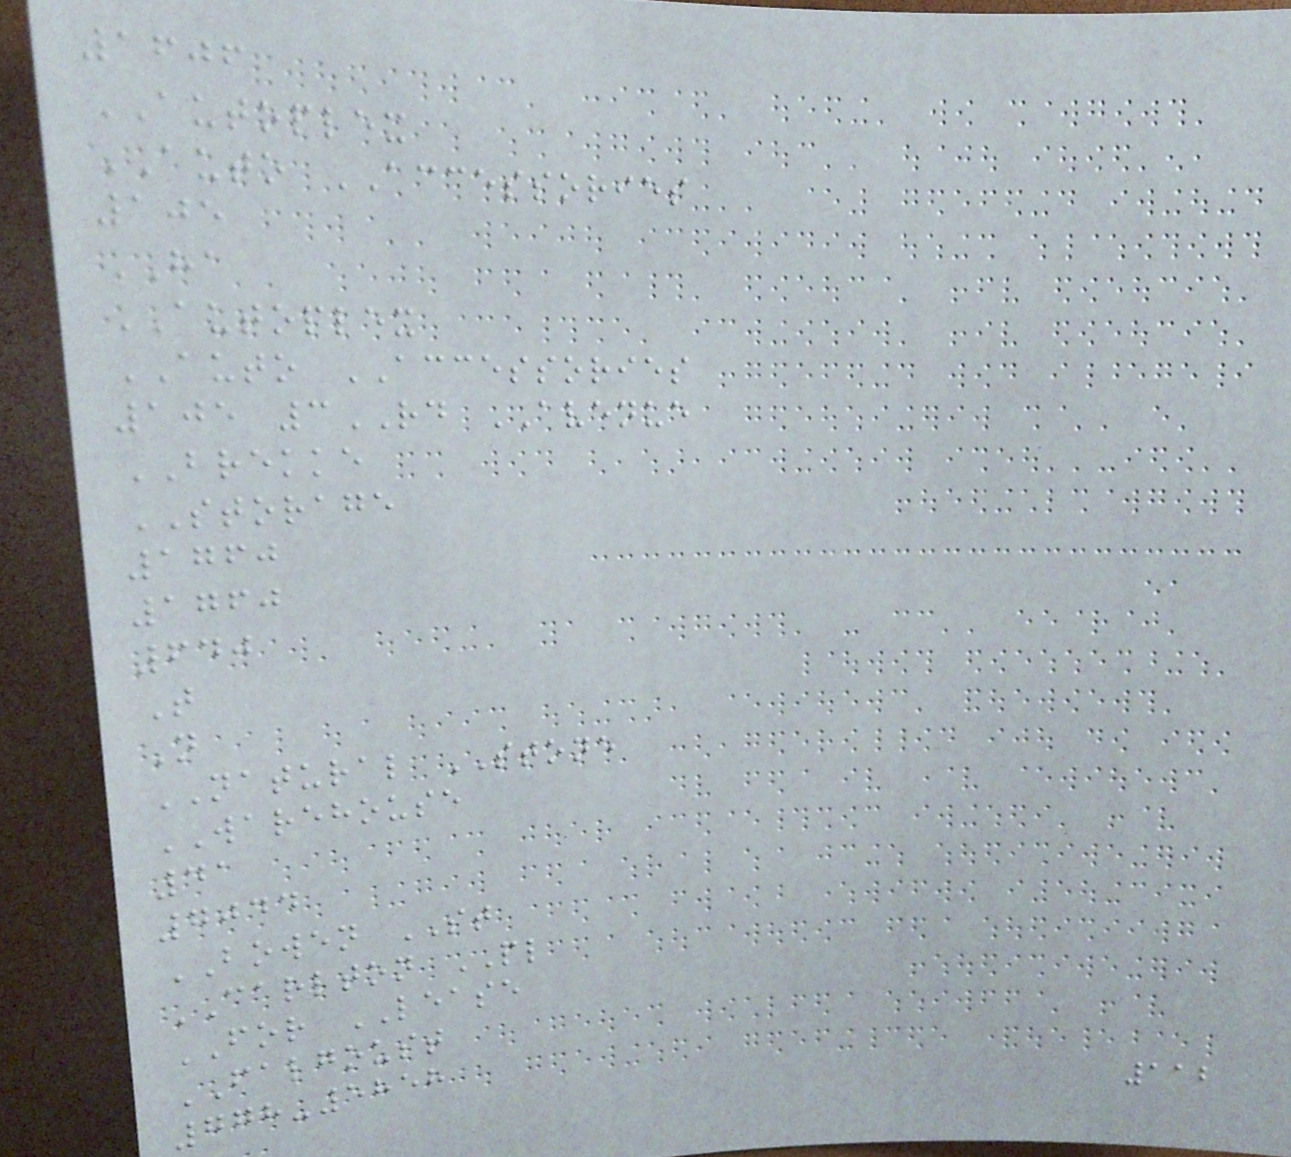1606
AUTOPLEX
AUTO ACCESSORIES
105
HA
AUTOPLEX
AUTO ACCESSORIES
105 3RD AVENUE
BREKKE
STORAGE
1760
1760
640
T
N
NATURAL STONE
WAREHOUSE
41
7044
BOWEN ST
CARLTON PL
FOR LEASE
FALGOUST
778-5858
112
